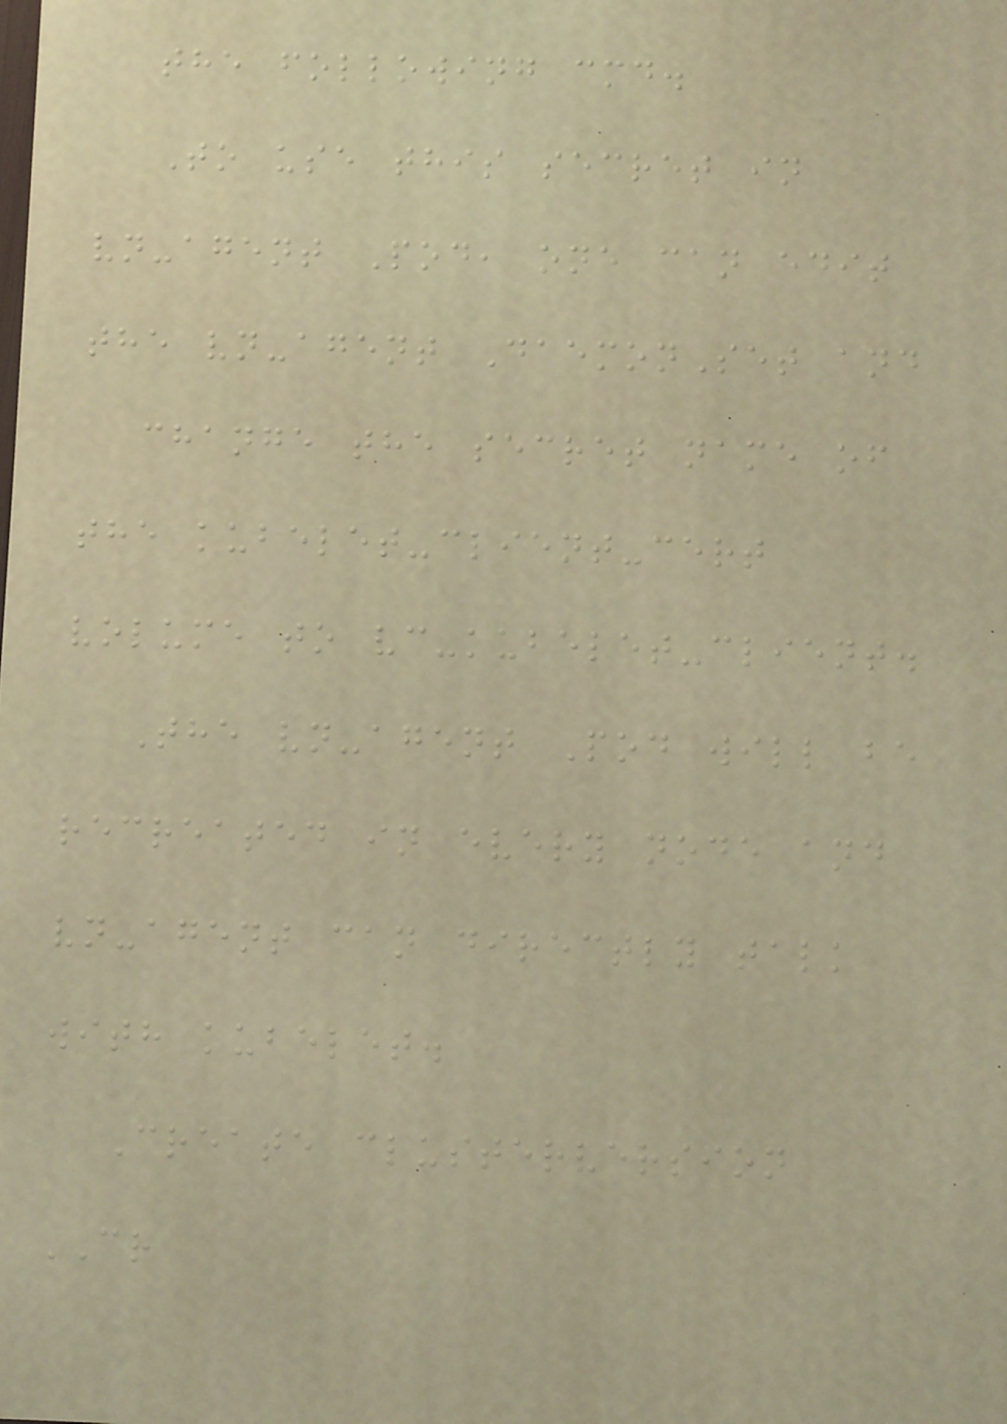the following cmd.
To use this secret in
vn-agent Pod, one can edit
the vn-agent DaemonSet and
change the secret name of
the kubelet-client-cert
volume to vc-kubelet-client.
The vn-agent Pod will be
recreated in every node and
vn-agent can directly talk
with kubelet.
Create clusterversion
CR
